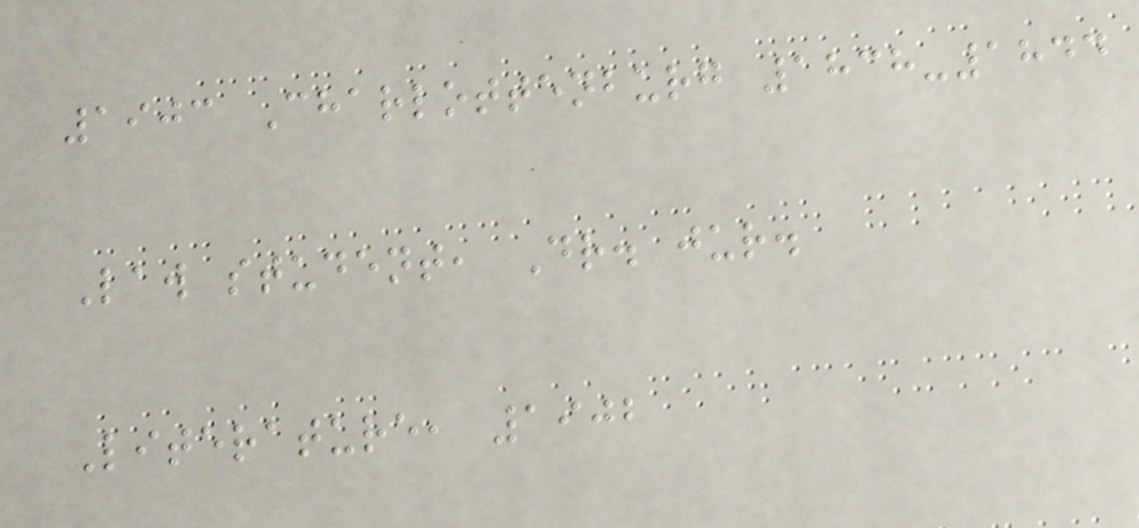1903 Charlottenburg 1838-1844
Law student, Dr. jur.
Literature, 1902
